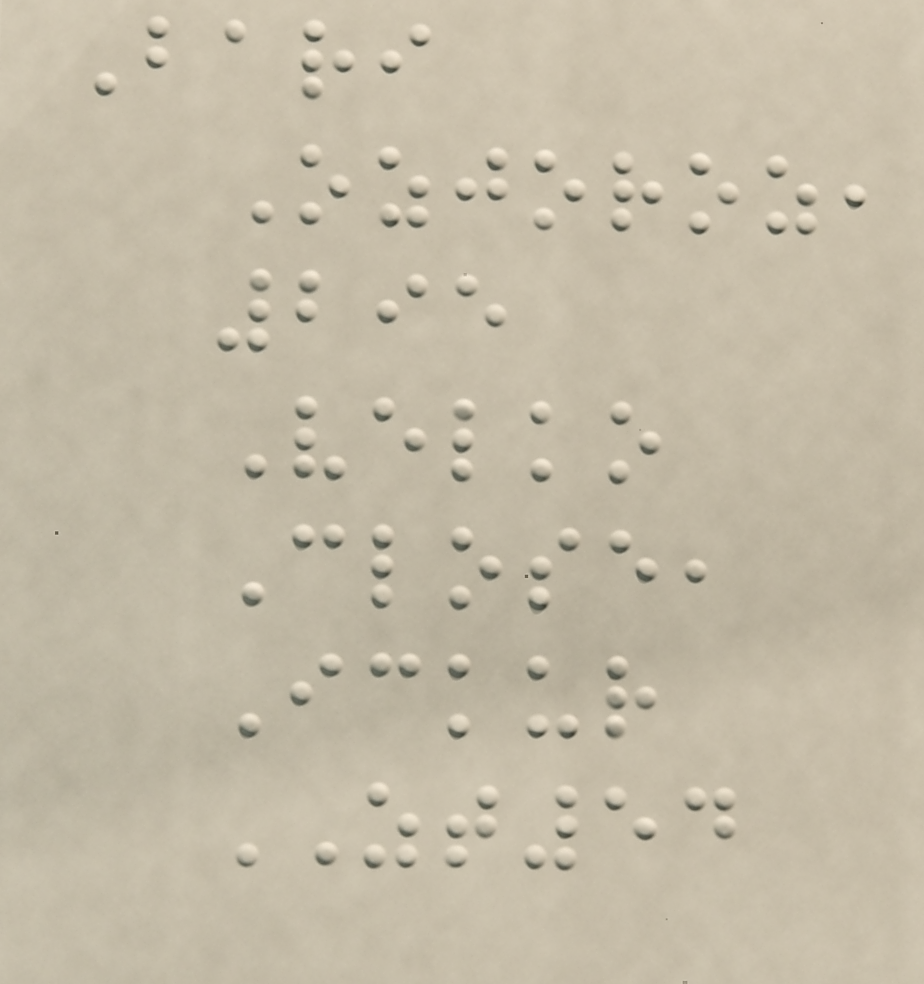Bari
Ozjoroz,
295
Velko
Close,
Ickur
ZT54
